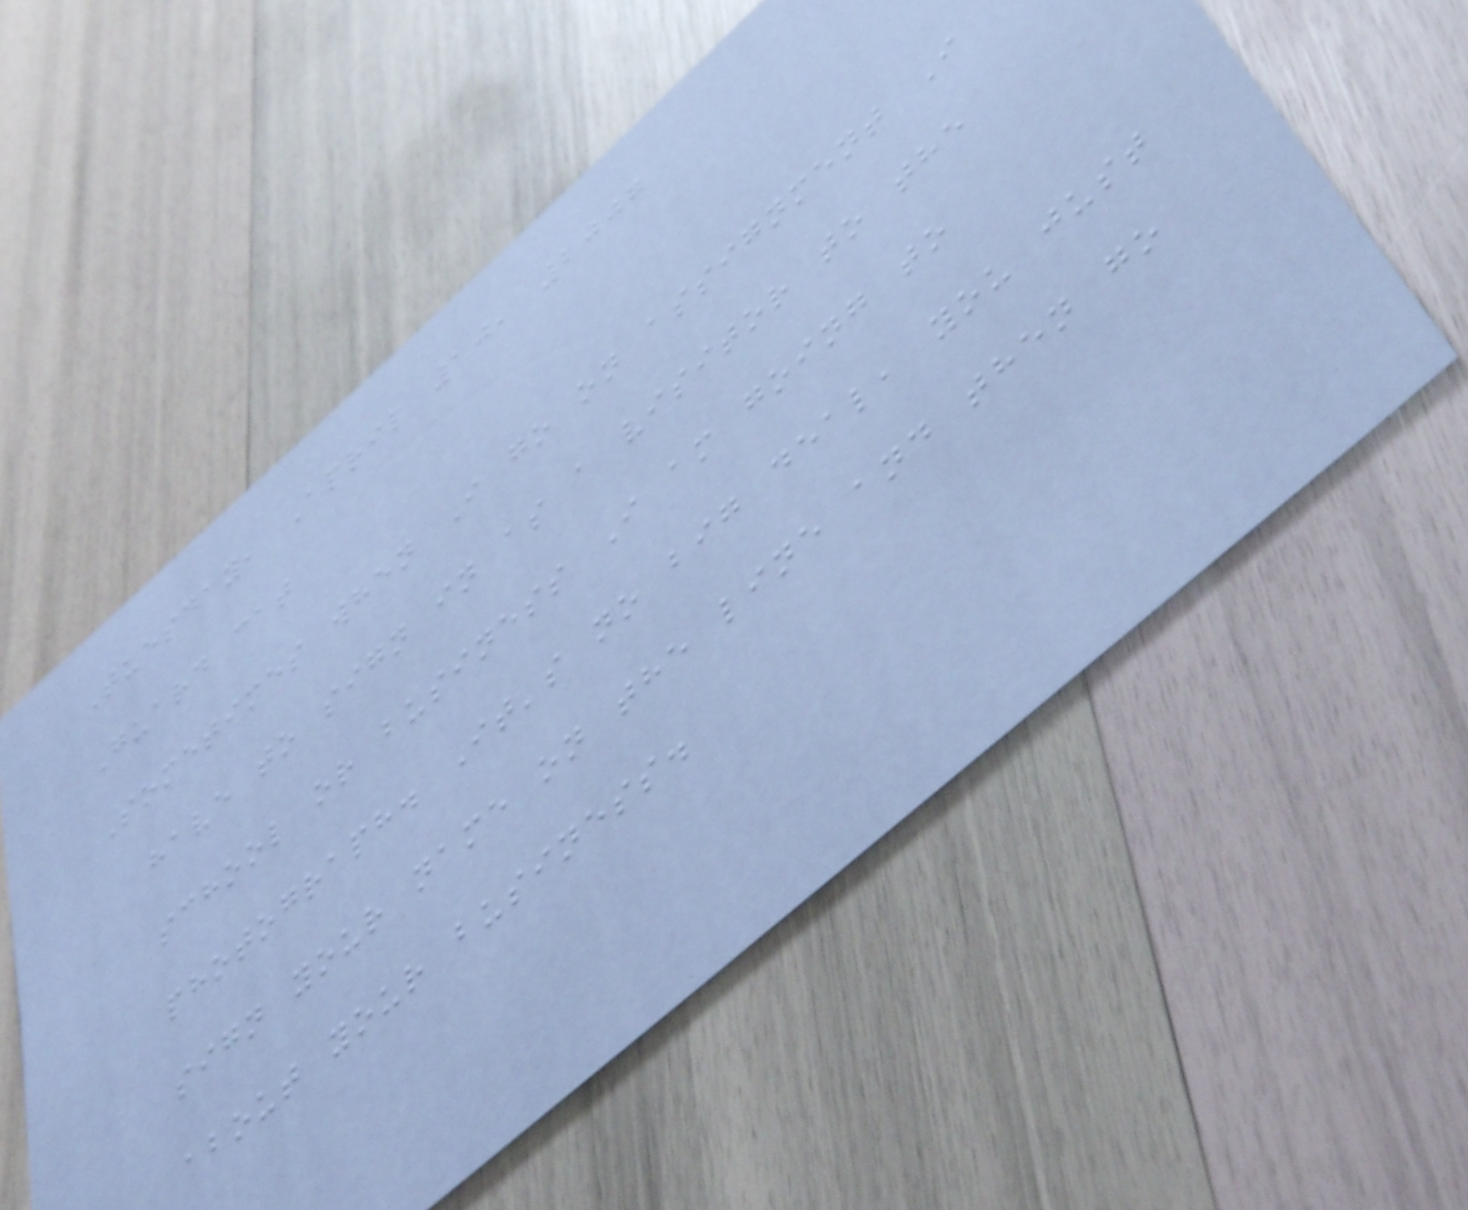Tuesday, April 10, 2007
Guard cat
Sometimes when I go on assignment I
have to sign in as a visitor to the
school or business I am going to
photograph. It's no big deal, you just
sign your name on the line and then go
about your business.
